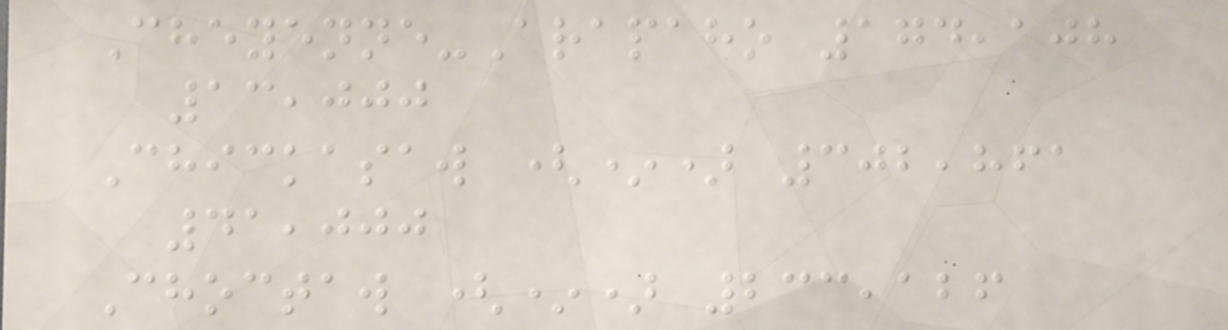Cheyenne-Arapaho 174,108
13,000
Chickasaw (*) 302,861
41,000
Choctaw (*) 233,126
